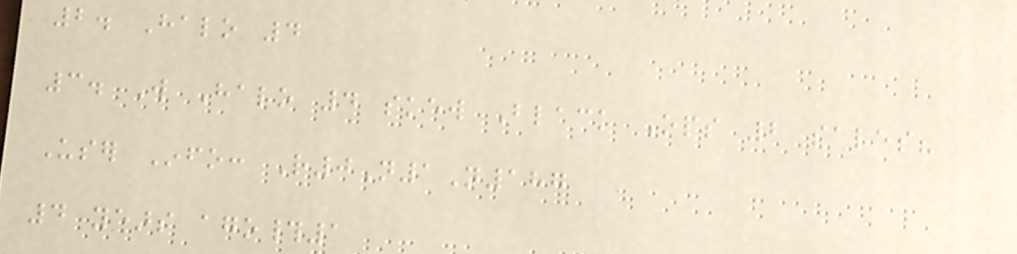2. Halo 4
3. Will Halo 4 skew Black Ops 2 sales?
User Info: R0N1N187
4 years ago#1
